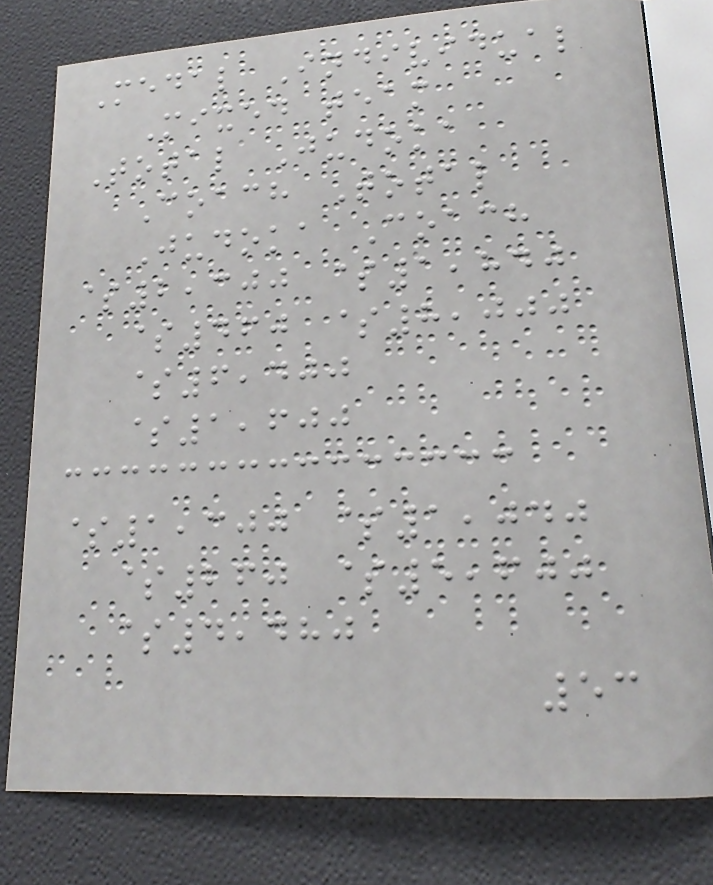Medal Individual
Mixed team
Total Judoka
Coach Total
Judoka Coach
$2,300 $1,840
$460 $8,000
$6,400
$1,600
$1,300 $1,040
$260 $5,600
$4,480
53
